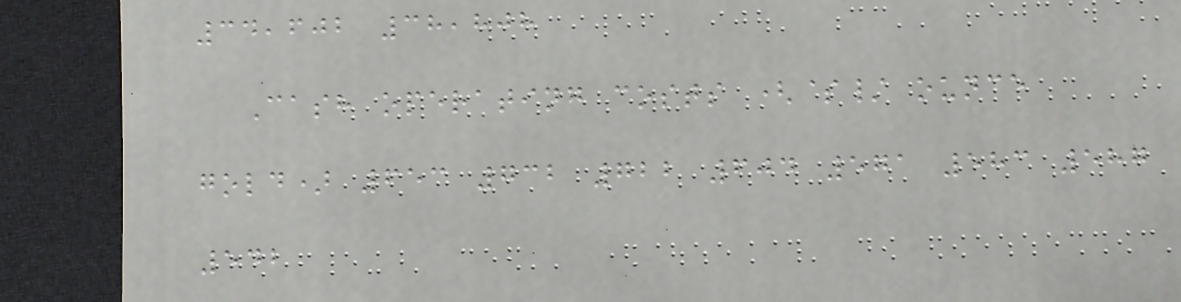34,602 38,808
Cash operating costs ($/ ounce
gold) 653 732 722 604 571 583 587
542
